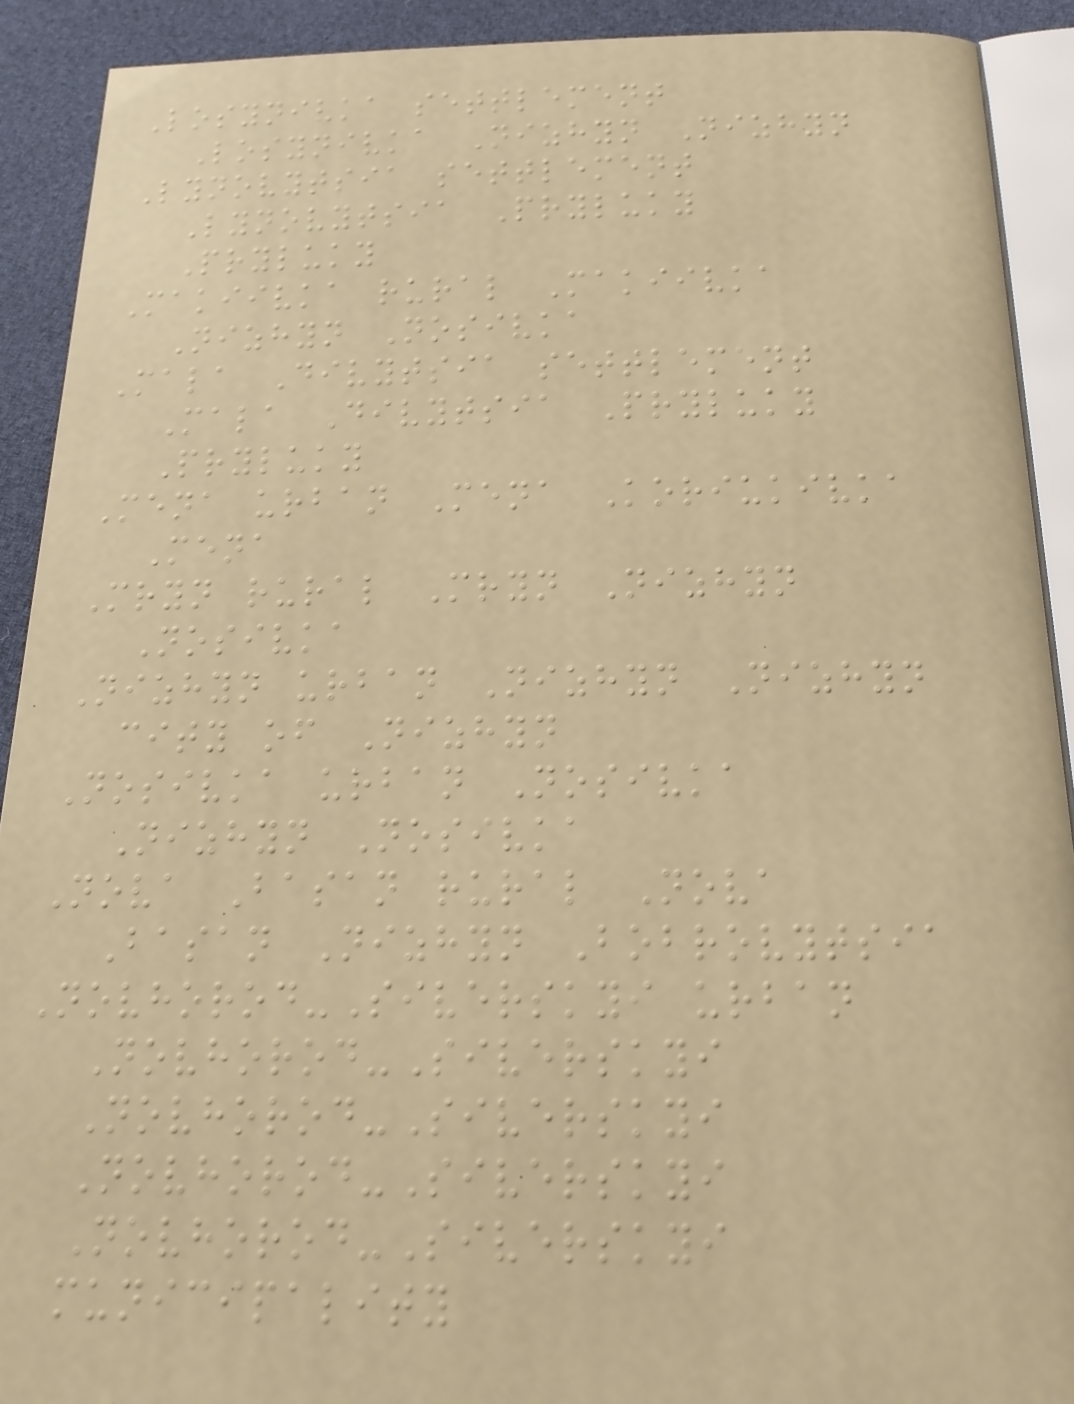Losynivka settlement
Losynivka Nizhyn Nizhyn
Lynovytsia settlement
Lynovytsia Pryluky
Pryluky
Makiivka rural Makiivka
Nizhyn Nosivka
Mala Divytsia settlement
Mala Divytsia Pryluky
Pryluky
Mena urban Mena Koriukivka
Mena
Mryn rural Mryn Nizhyn
Nosivka
Nizhyn urban Nizhyn Nizhyn
city of Nizhyn
Nosivka urban Nosivka
Nizhyn Nosivka
Nova Basan rural Nova
Basan Nizhyn Bobrovytsia
Novhorod-Siverskyi urban
Novhorod-Siverskyi
Novhorod-Siverskyi
Novhorod-Siverskyi
Novhorod-Siverskyi
municipality
